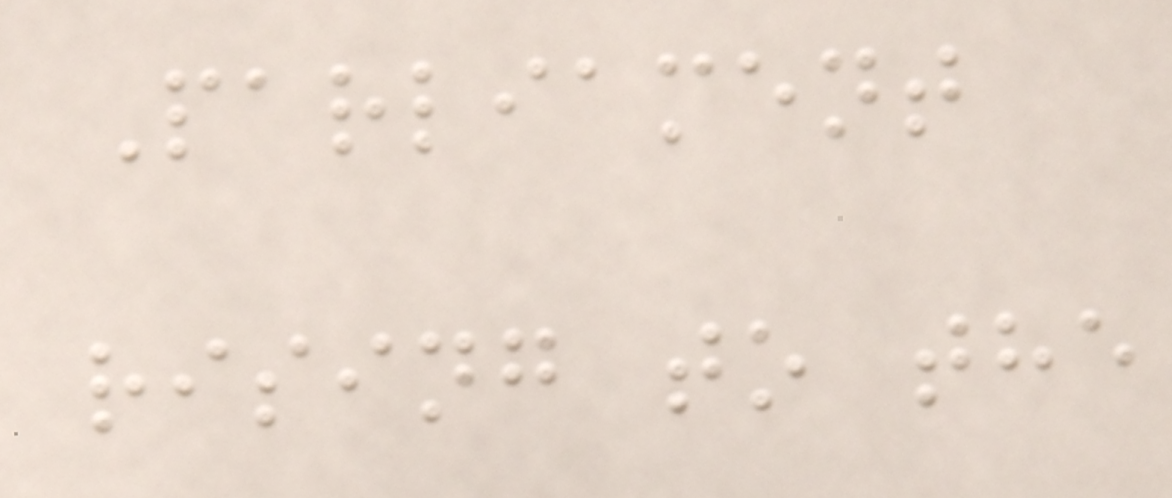Parliament
rising to the
